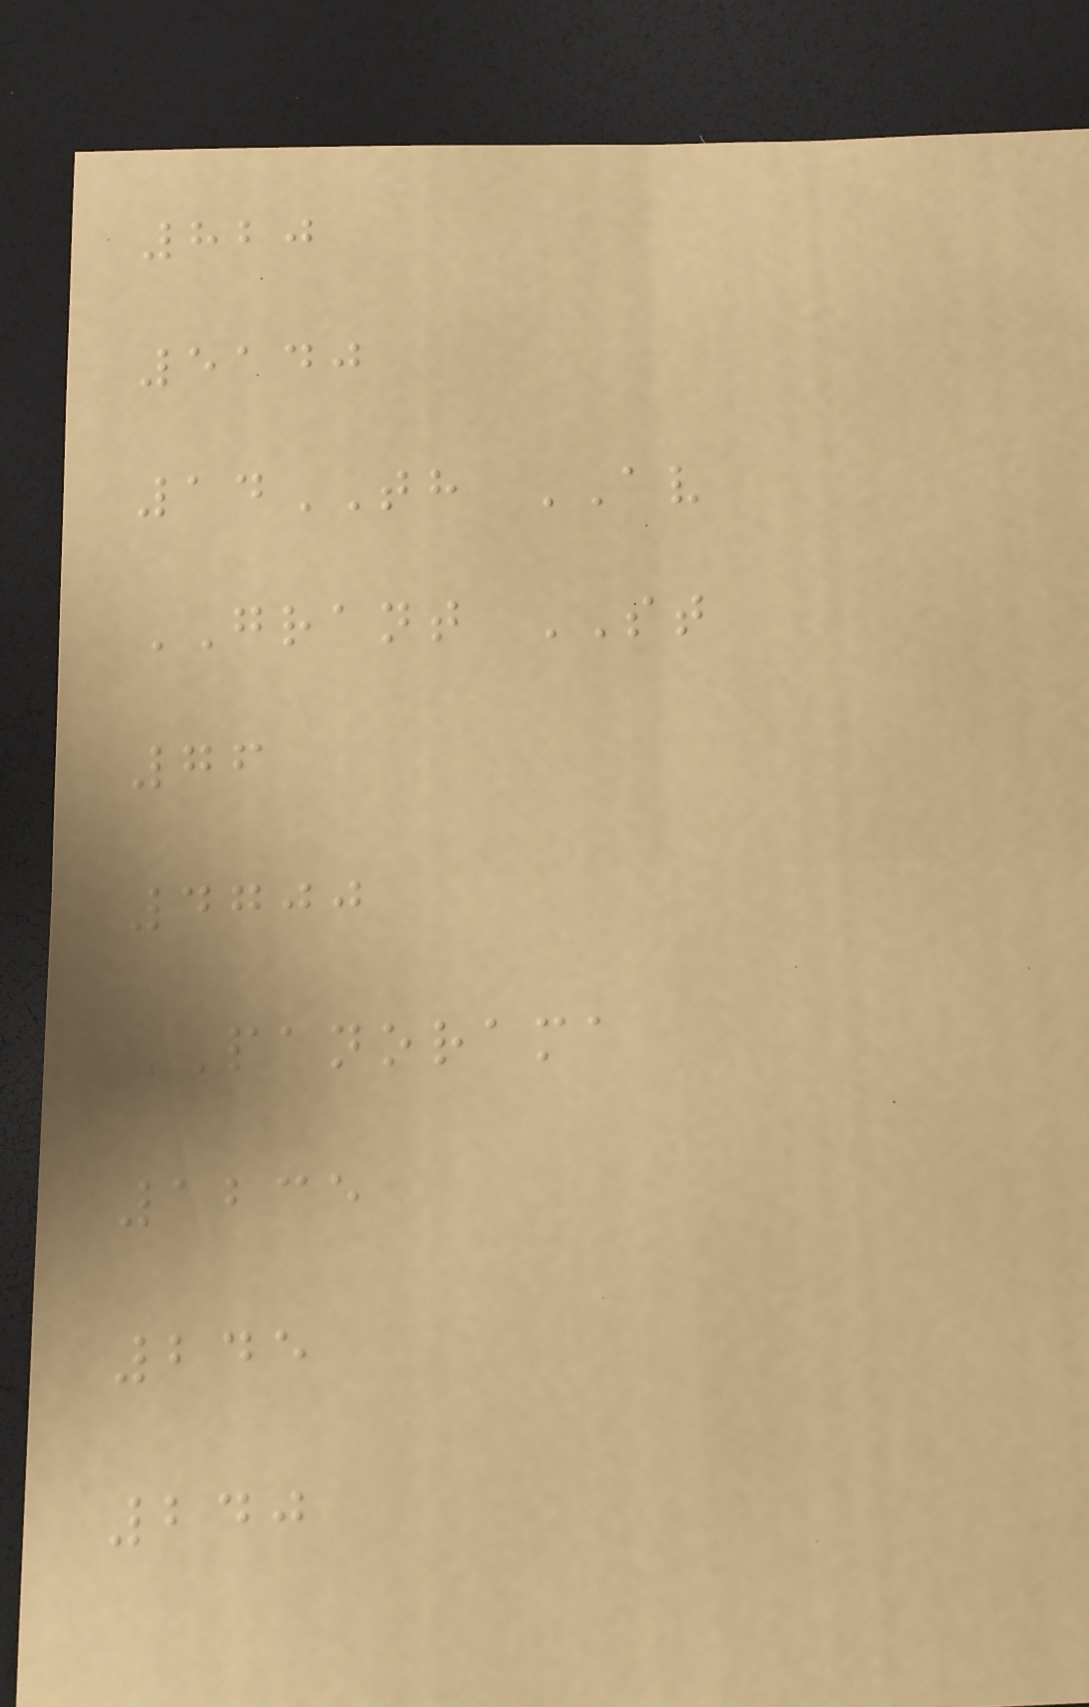820
5140
14TH AV
GRANT ST
76
4700
PANORAMA
1235
245
240
